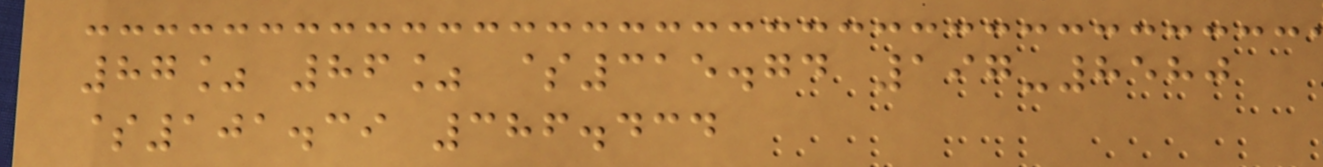87% 86% $315.74 197-8580
$101.39 386.434
